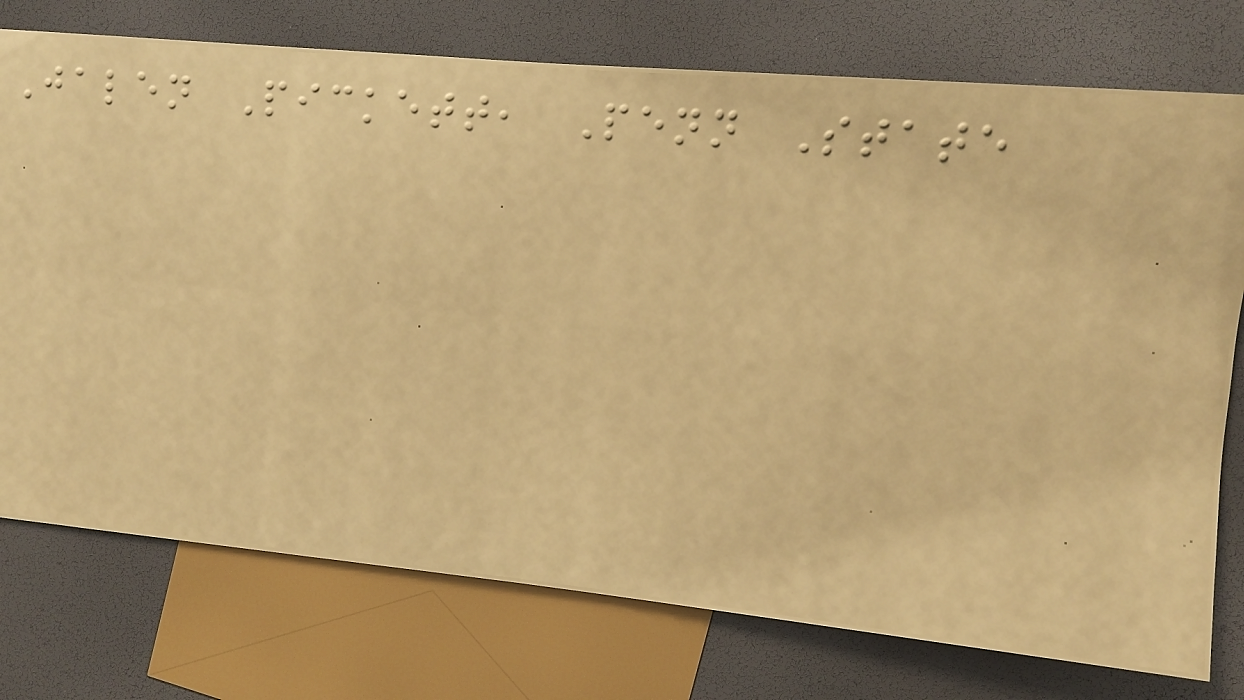Jalen Pickett, Penn State
